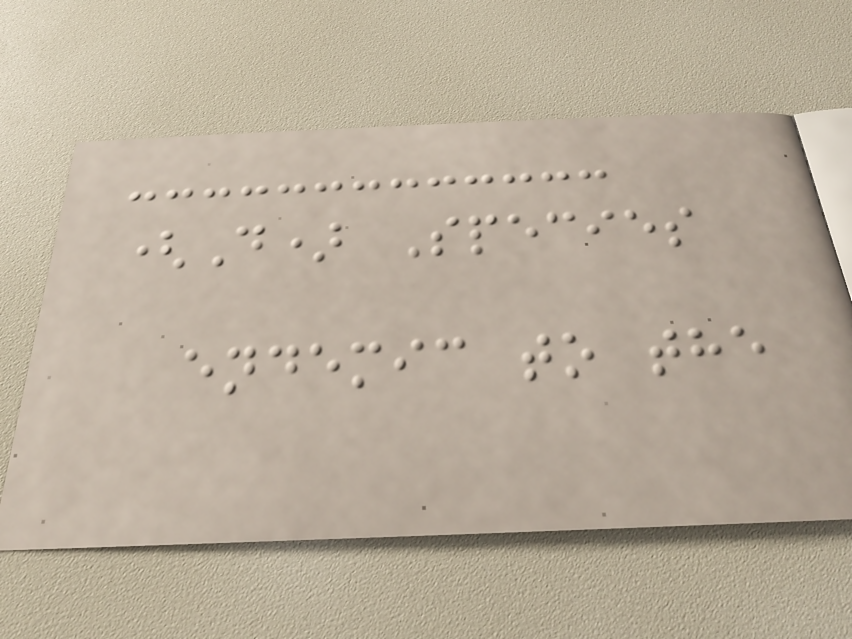(D) Species
endemic to the
